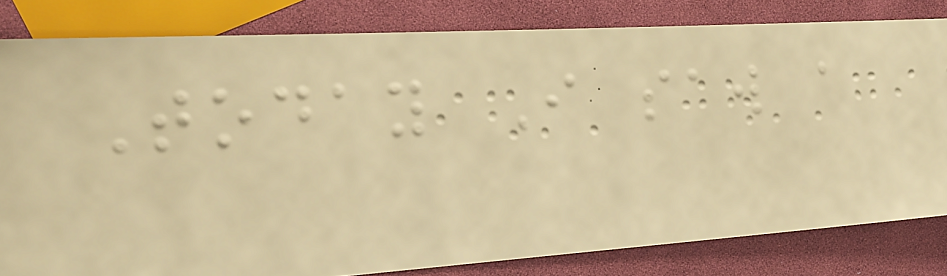Today I saw a
